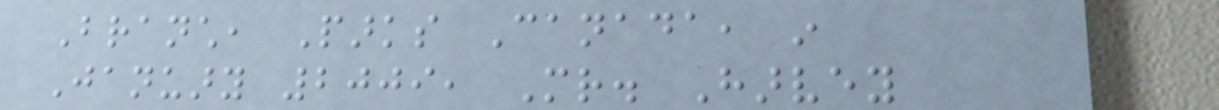Branch, Parks Canada, in
January 2009, Mr. Harvey
